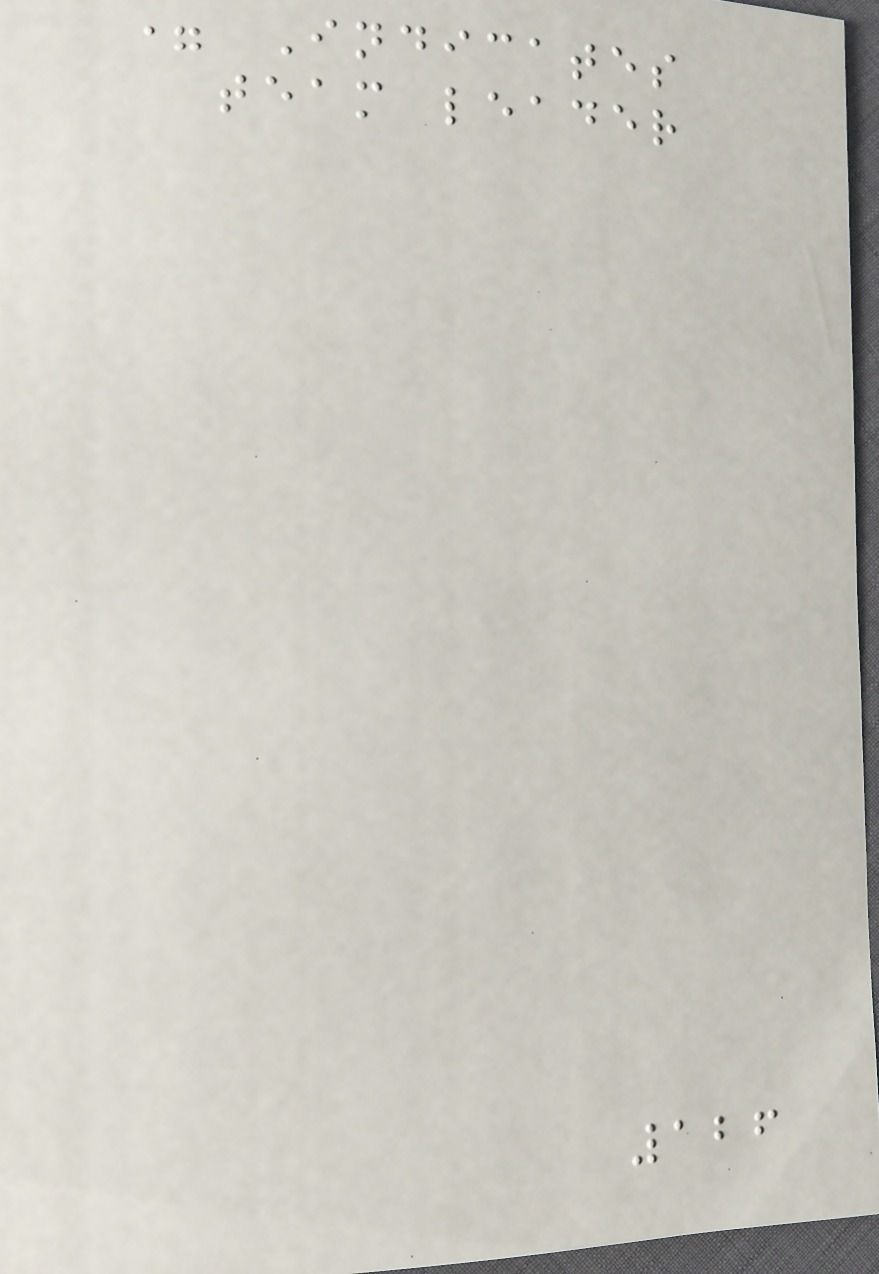= Indicates
team leader
126
